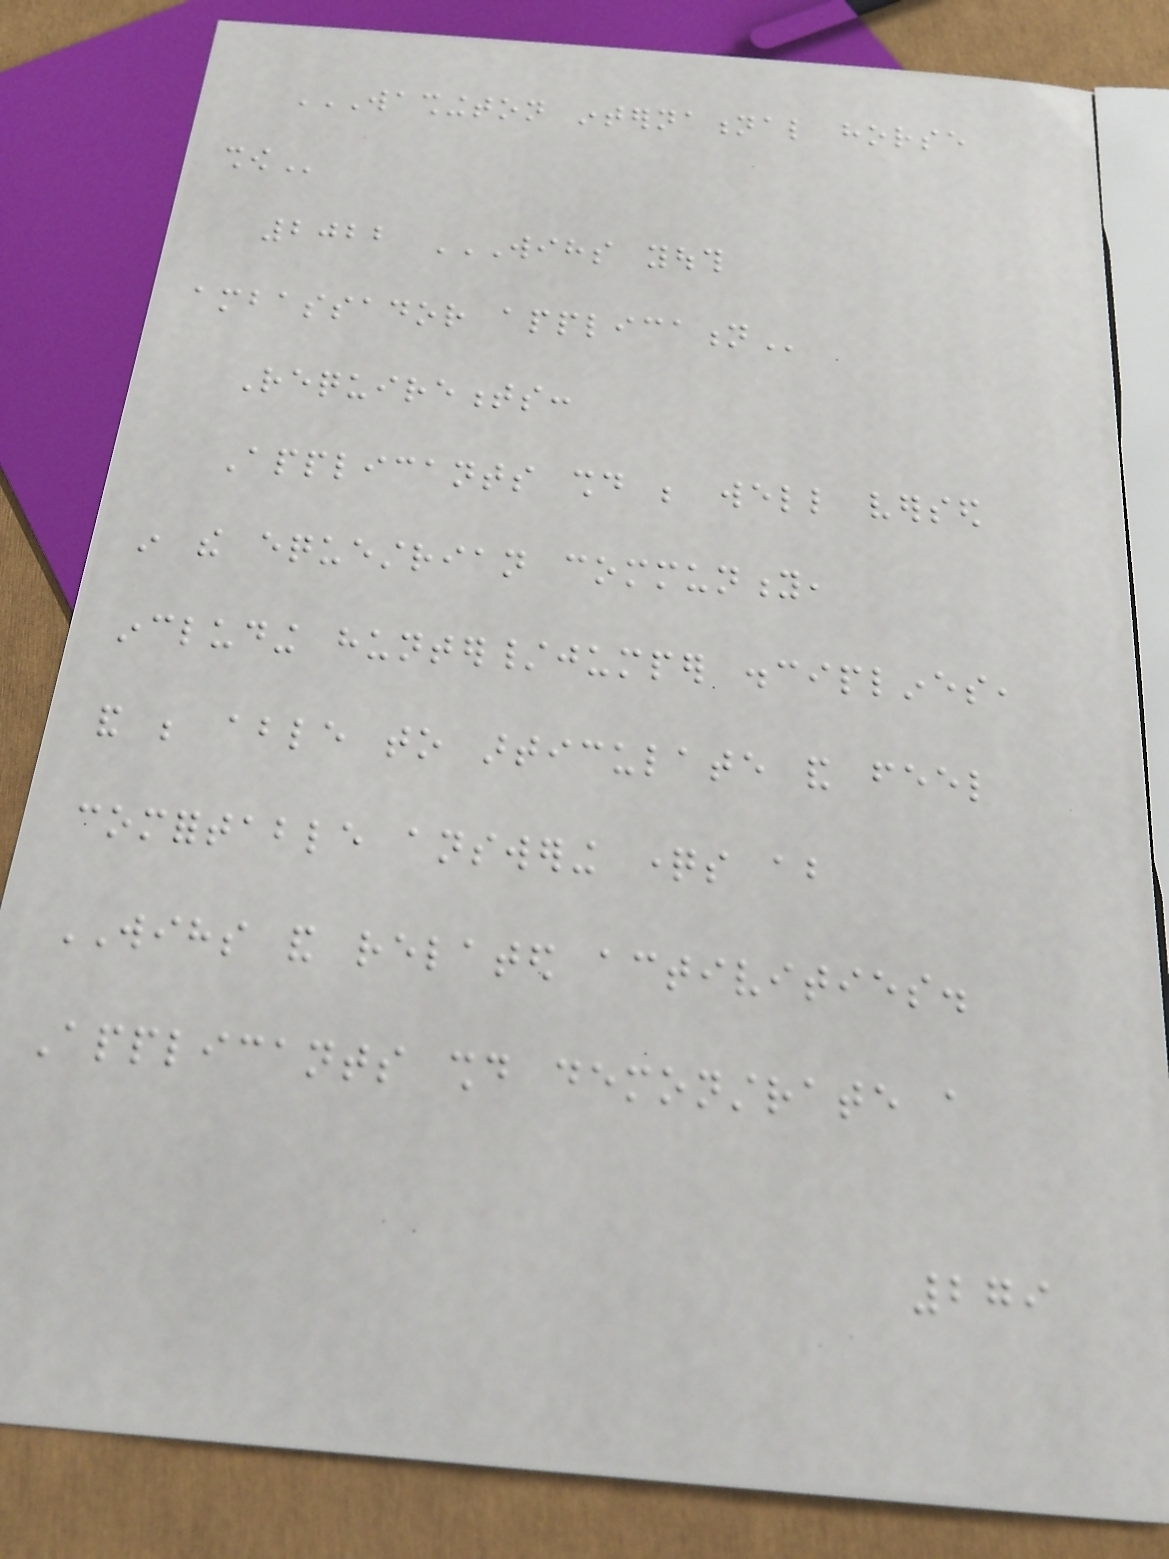WASHINGTON INTERNATIONAL HORSE
SHOW
2022 WIHS YOUTH
AMBASSADOR APPLICATION
Requirements:
Applicants should be well versed
in the equestrian community,
including hunter/jumper disciplines,
and be able to articulate and feel
comfortable answering questions about
WIHS and related activities.
Applicants should demonstrate a
279
